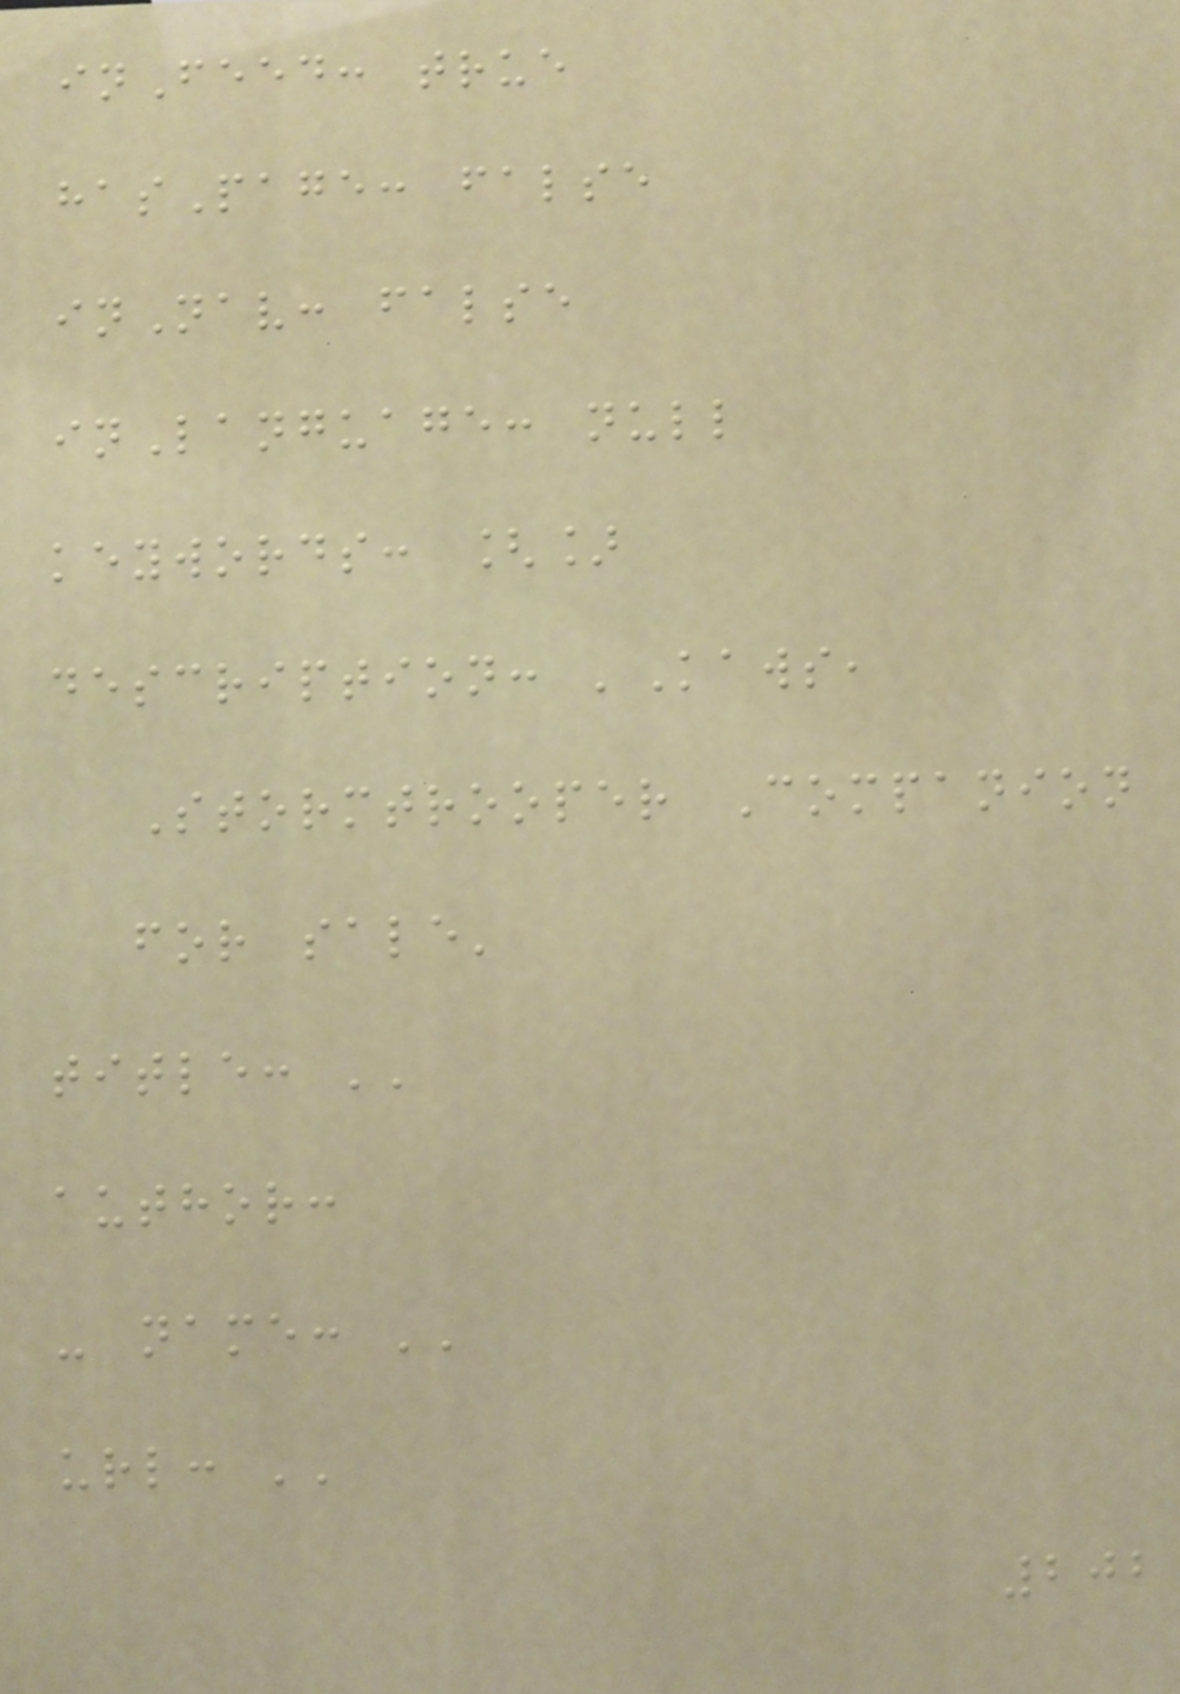inFeed: true
hasPage: false
inNav: false
inLanguage: null
keywords: []
description: 'Kaws,
Stormtrooper Companion
for sale'
title: ''
author:
- name: ''
url: ''
202
